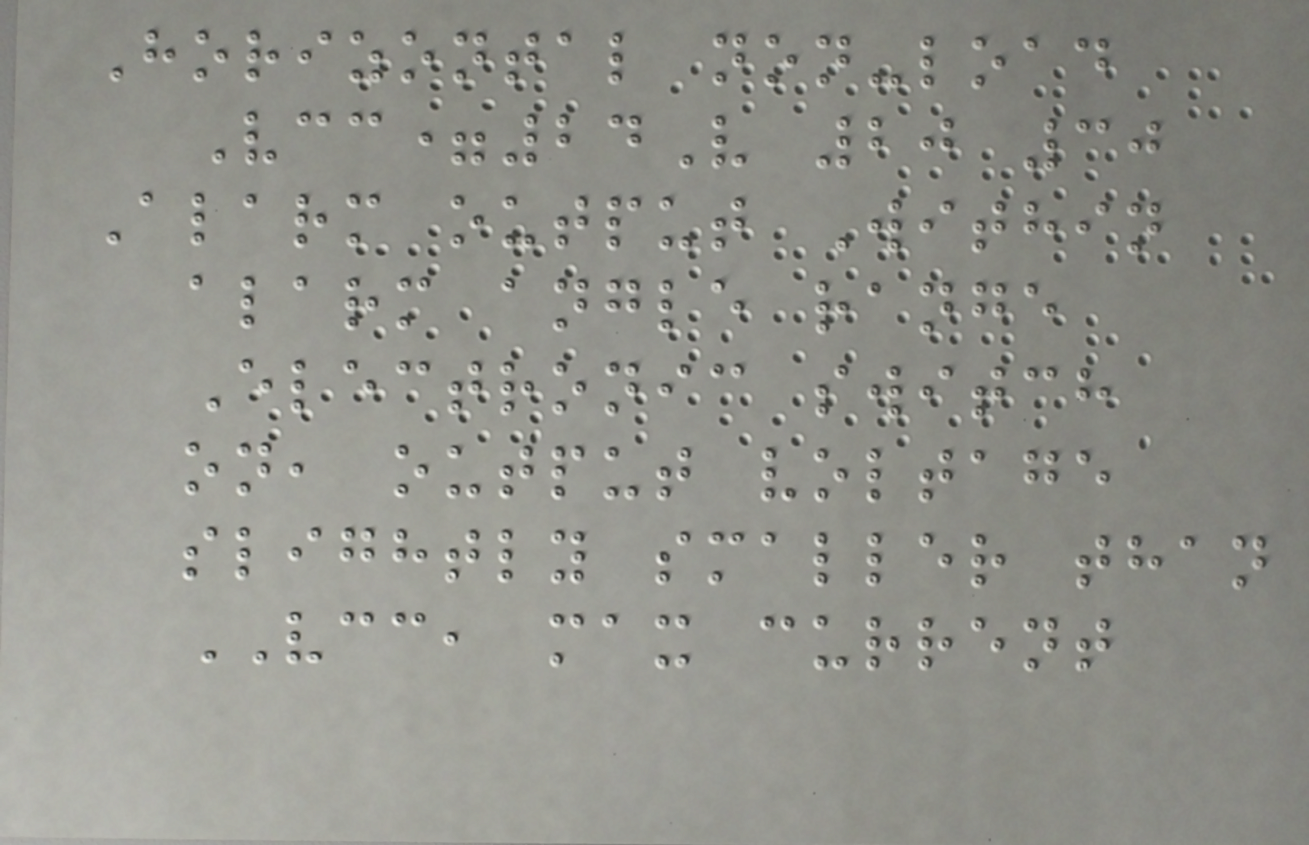Horizontal non-load
Vcc=24V 20 30
Alarm output Within
alarm angle range
Electronic switch
on, output voltage
slightly smaller than
VCC, max current
